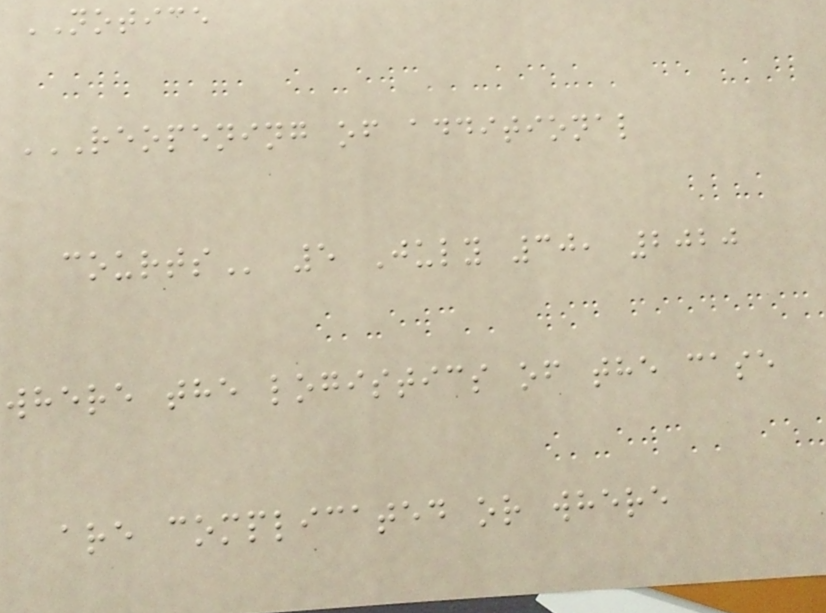NOTICE
REOPENING OF ADDITIONAL
COURTS 5 July 30, 2020
where the logistics of the case
are complicated or where
